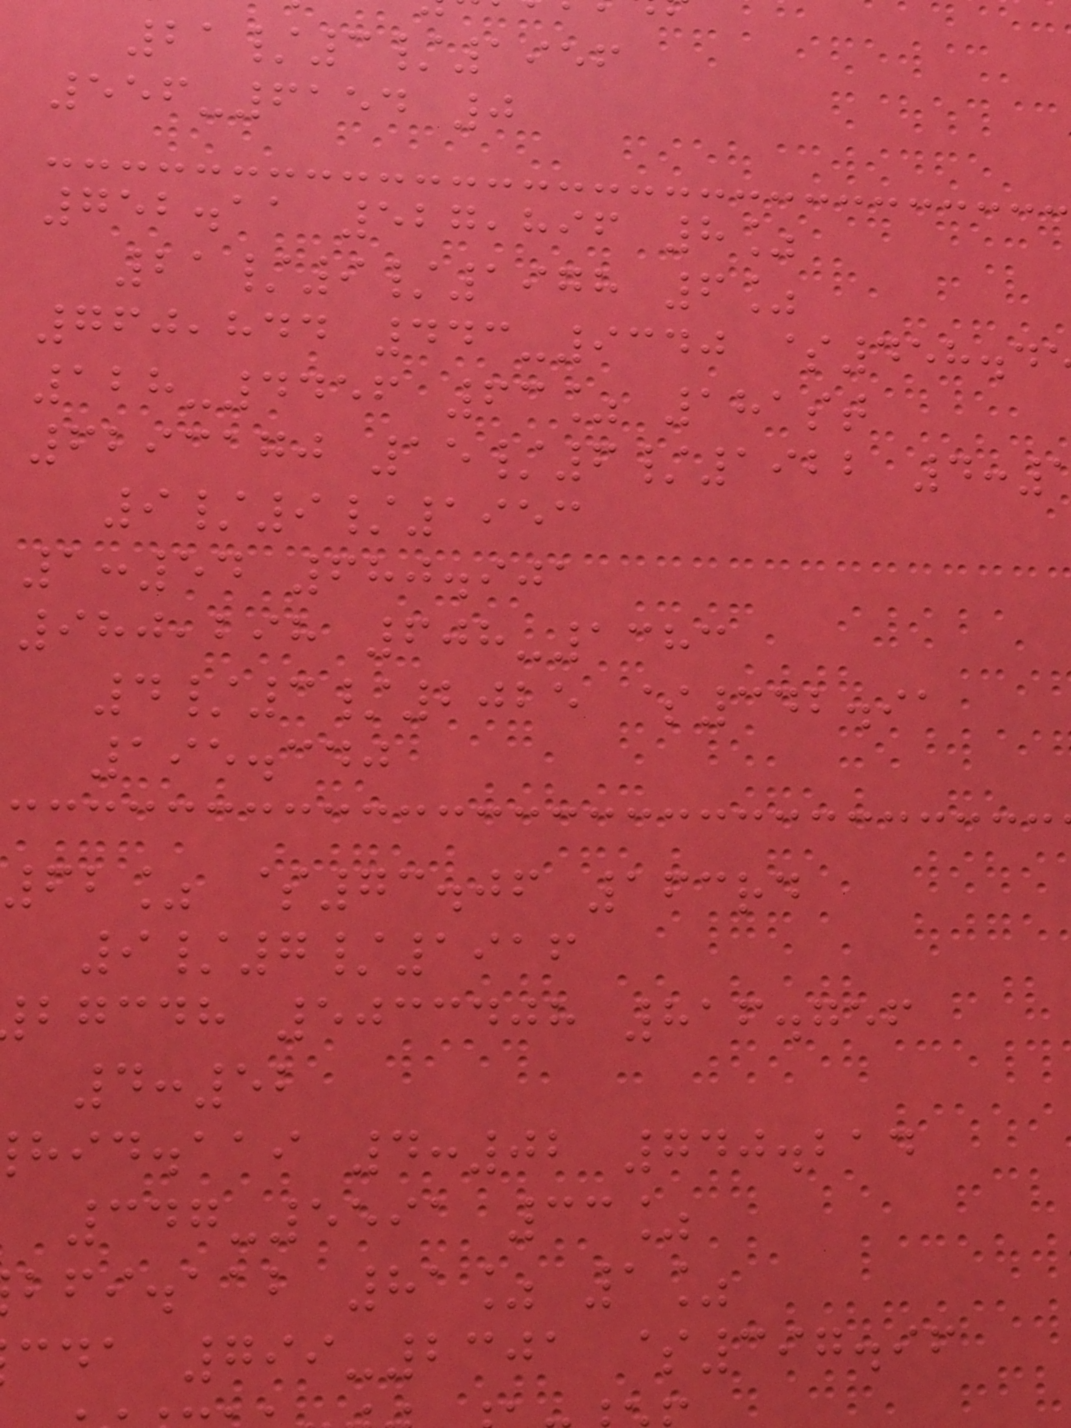21/3/1956
556-6154 0
752.11 527,896 8%
21/9/1978 6%
760,844 443-9340 $458.4
128-4456 63% 181st
6293170 15/6/1922 4:
9/9/1953
1:54 680.901
980,298 608-1383
4/3/2025 $342.91
195.340
62% $73.06 163rd
9/7/1916
bgcdh 5033408 816.756
4:52
hid.aai 4:02 740.214
347-5591 33%
bfi.aab 81% 1%
cda 799-2301 $397.96
